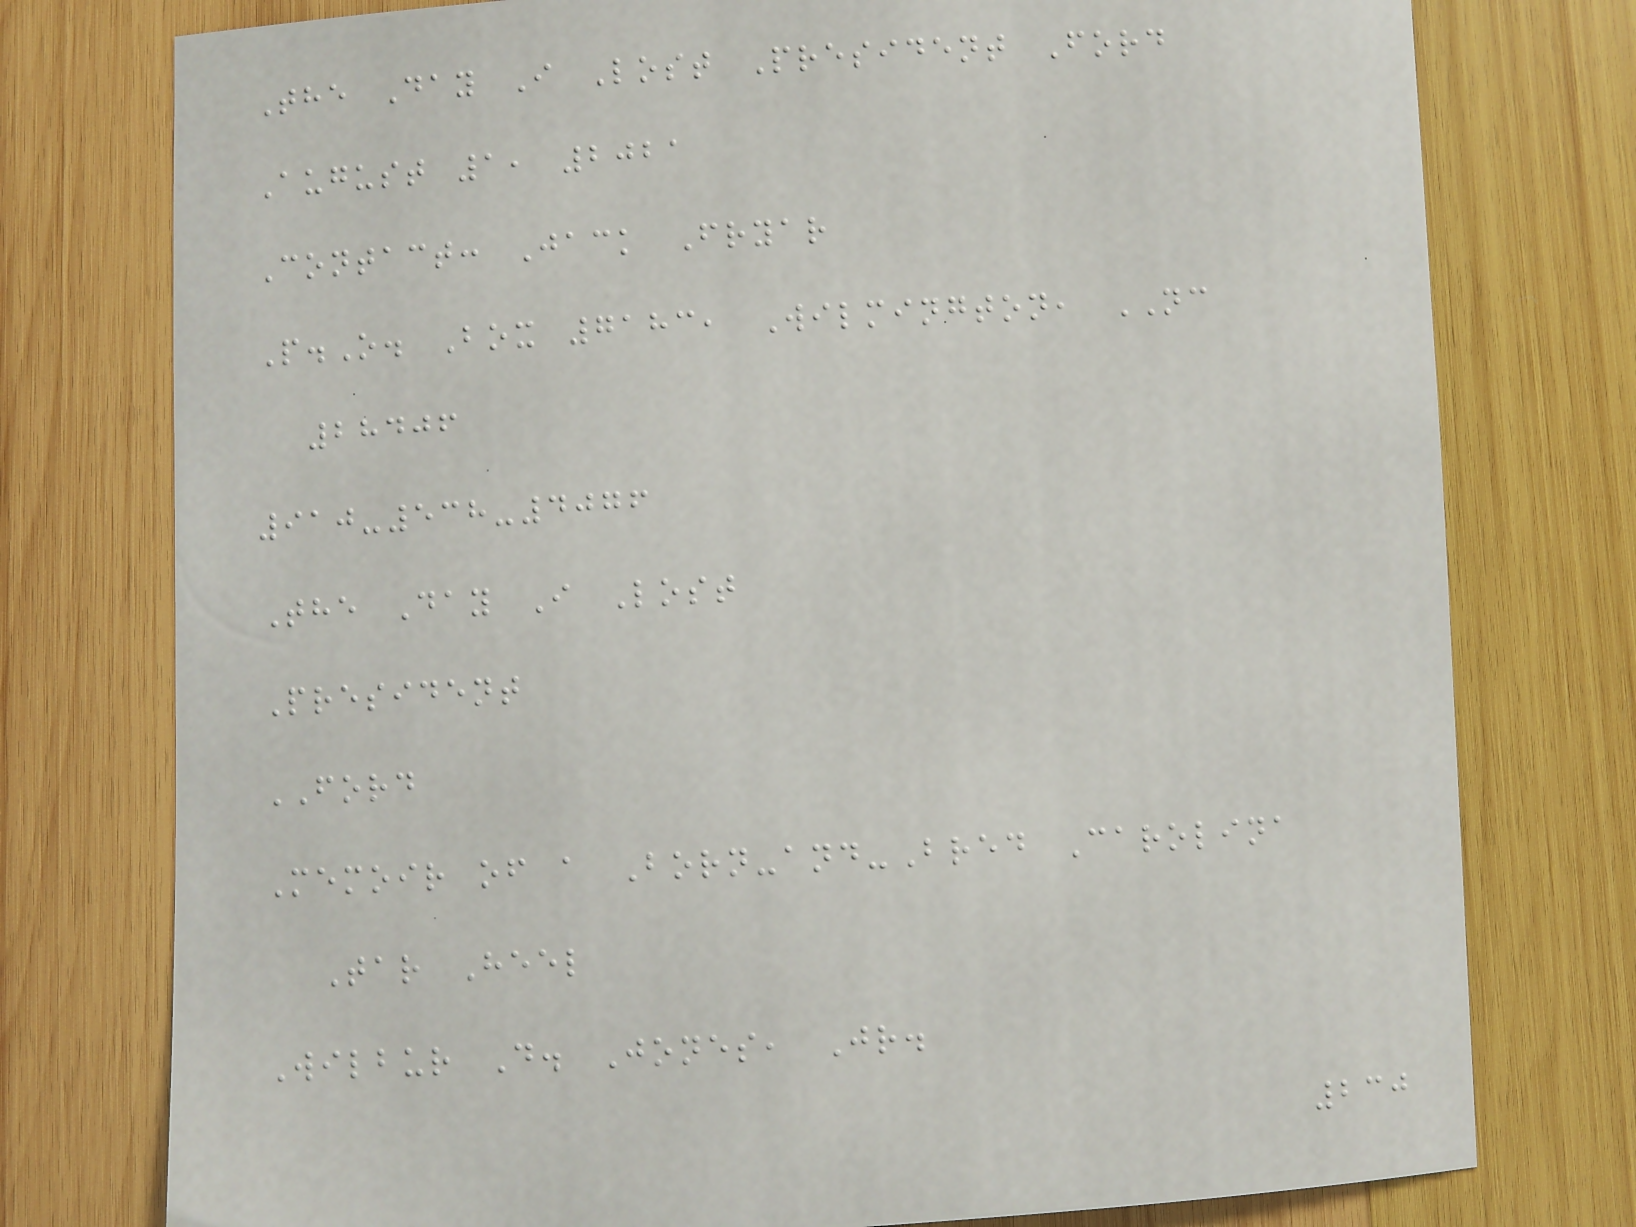The Day I Lost President Ford
August 1, 2021
Contact: Jack Fryar
P.O. Box 7183, Wilmington, NC
28406
910-538-4076
The Day I Lost
President
FORD
Memoir of a Born-and-Bred Carolina
Tar Heel
Wilbur D. Jones, Jr.
230
